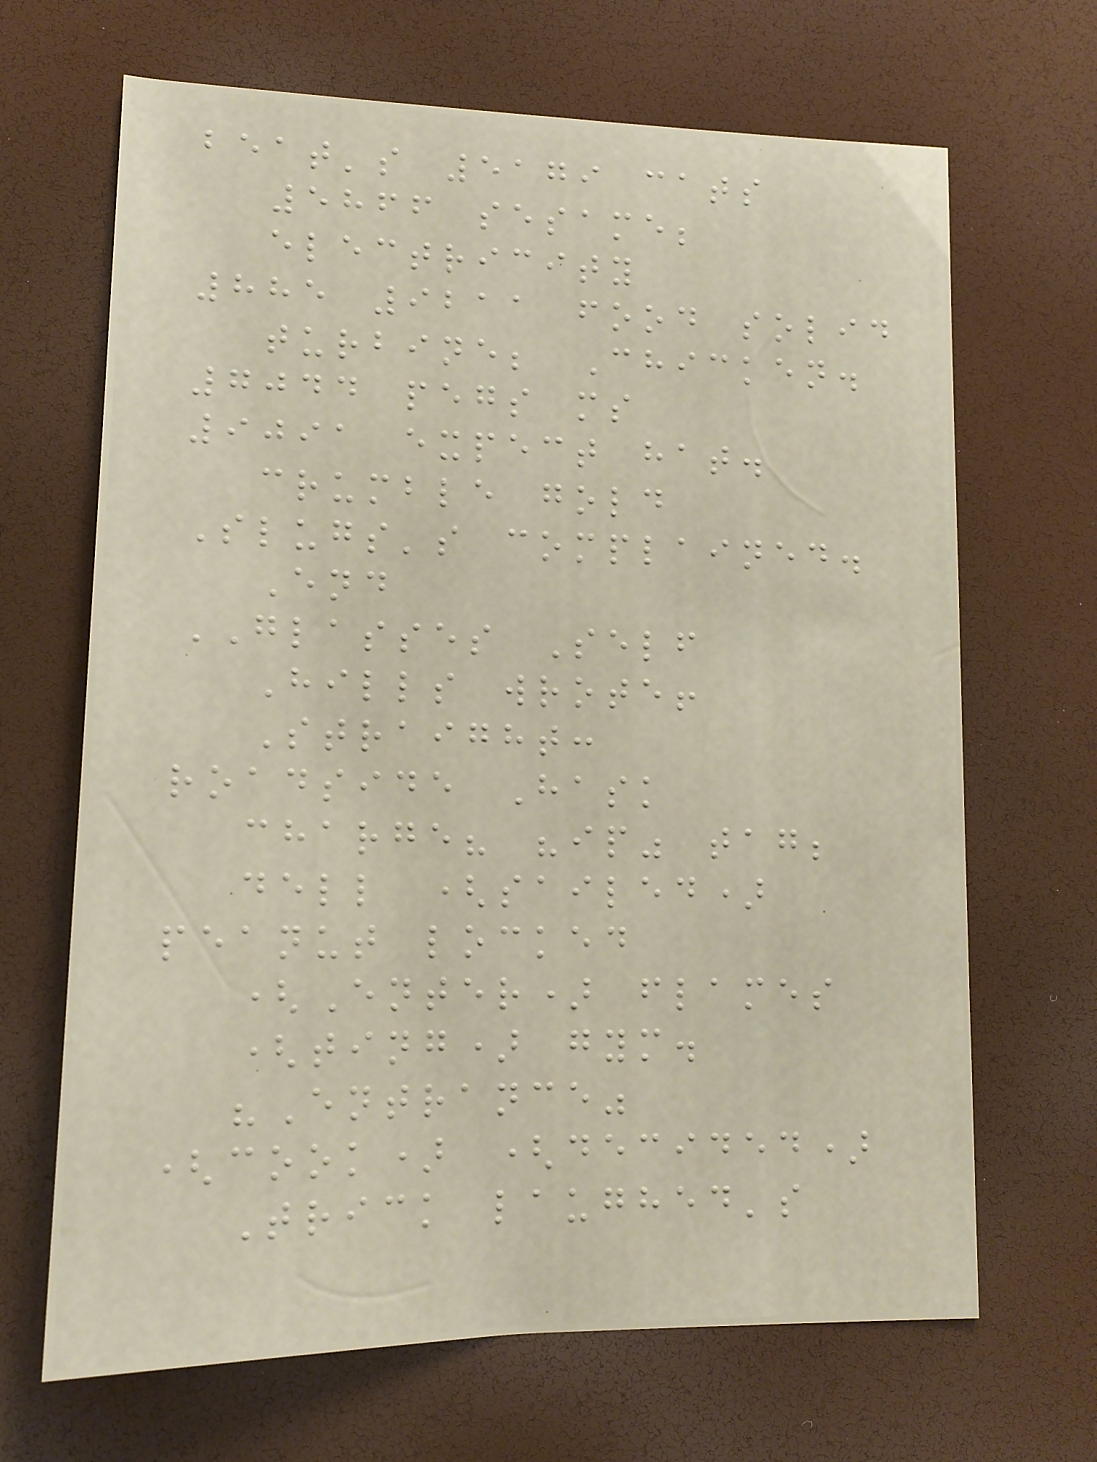beat's 5179 cats
5866 sesame;
electricity
885 9211 food solid
turbine; Chicken.
7044 pegs ms
9091 expect hat.
crumble gold
Slugs's complained.
End
GLASSES Self
Hills wrote!
Straight:
roadside Hask
charge? "ip" tag;
dell (sailed)
peanut locked
(Enter) flames
(ting) gym.
"Entrance"
(cook) (decided)
Trick laughed's
